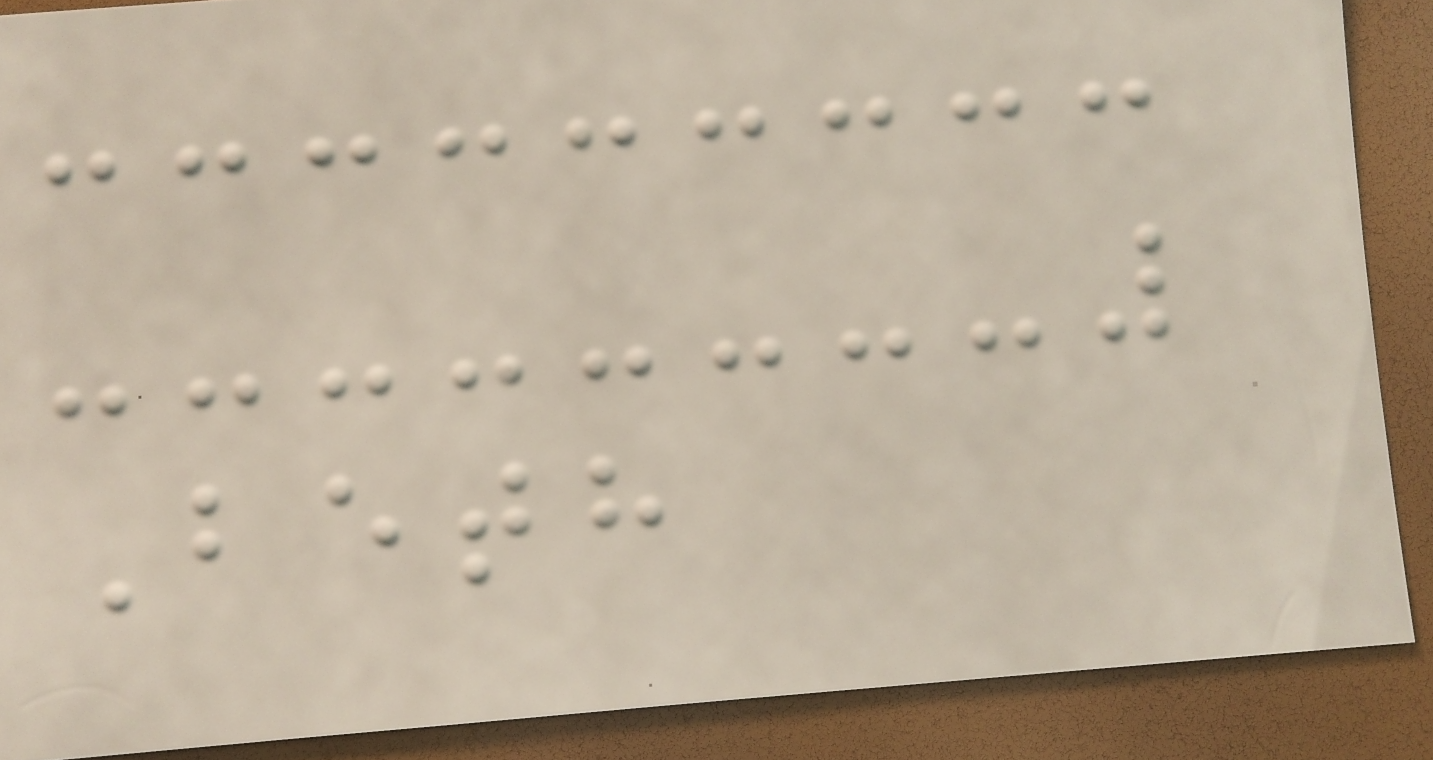Beth
